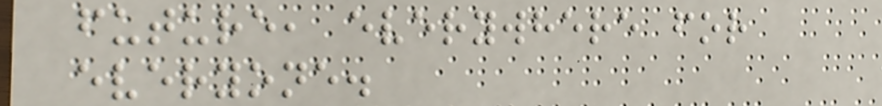future, everywhere for
everyone.
